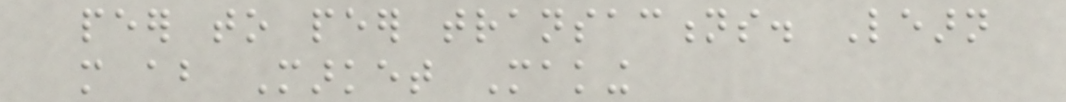peer to peer transactions. Learn
more about Market Making
